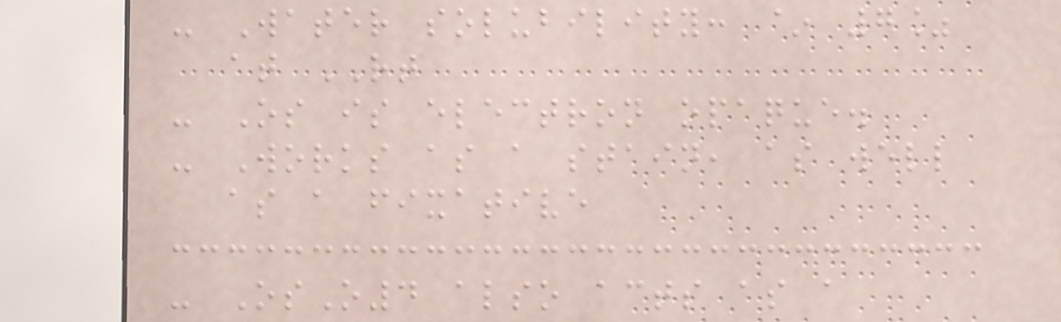- Water solubility: ~ 7%
at RT
- Os is electron opaque.
- Works as a stain, as well
as a fixative
- OsO4 also acts as a
